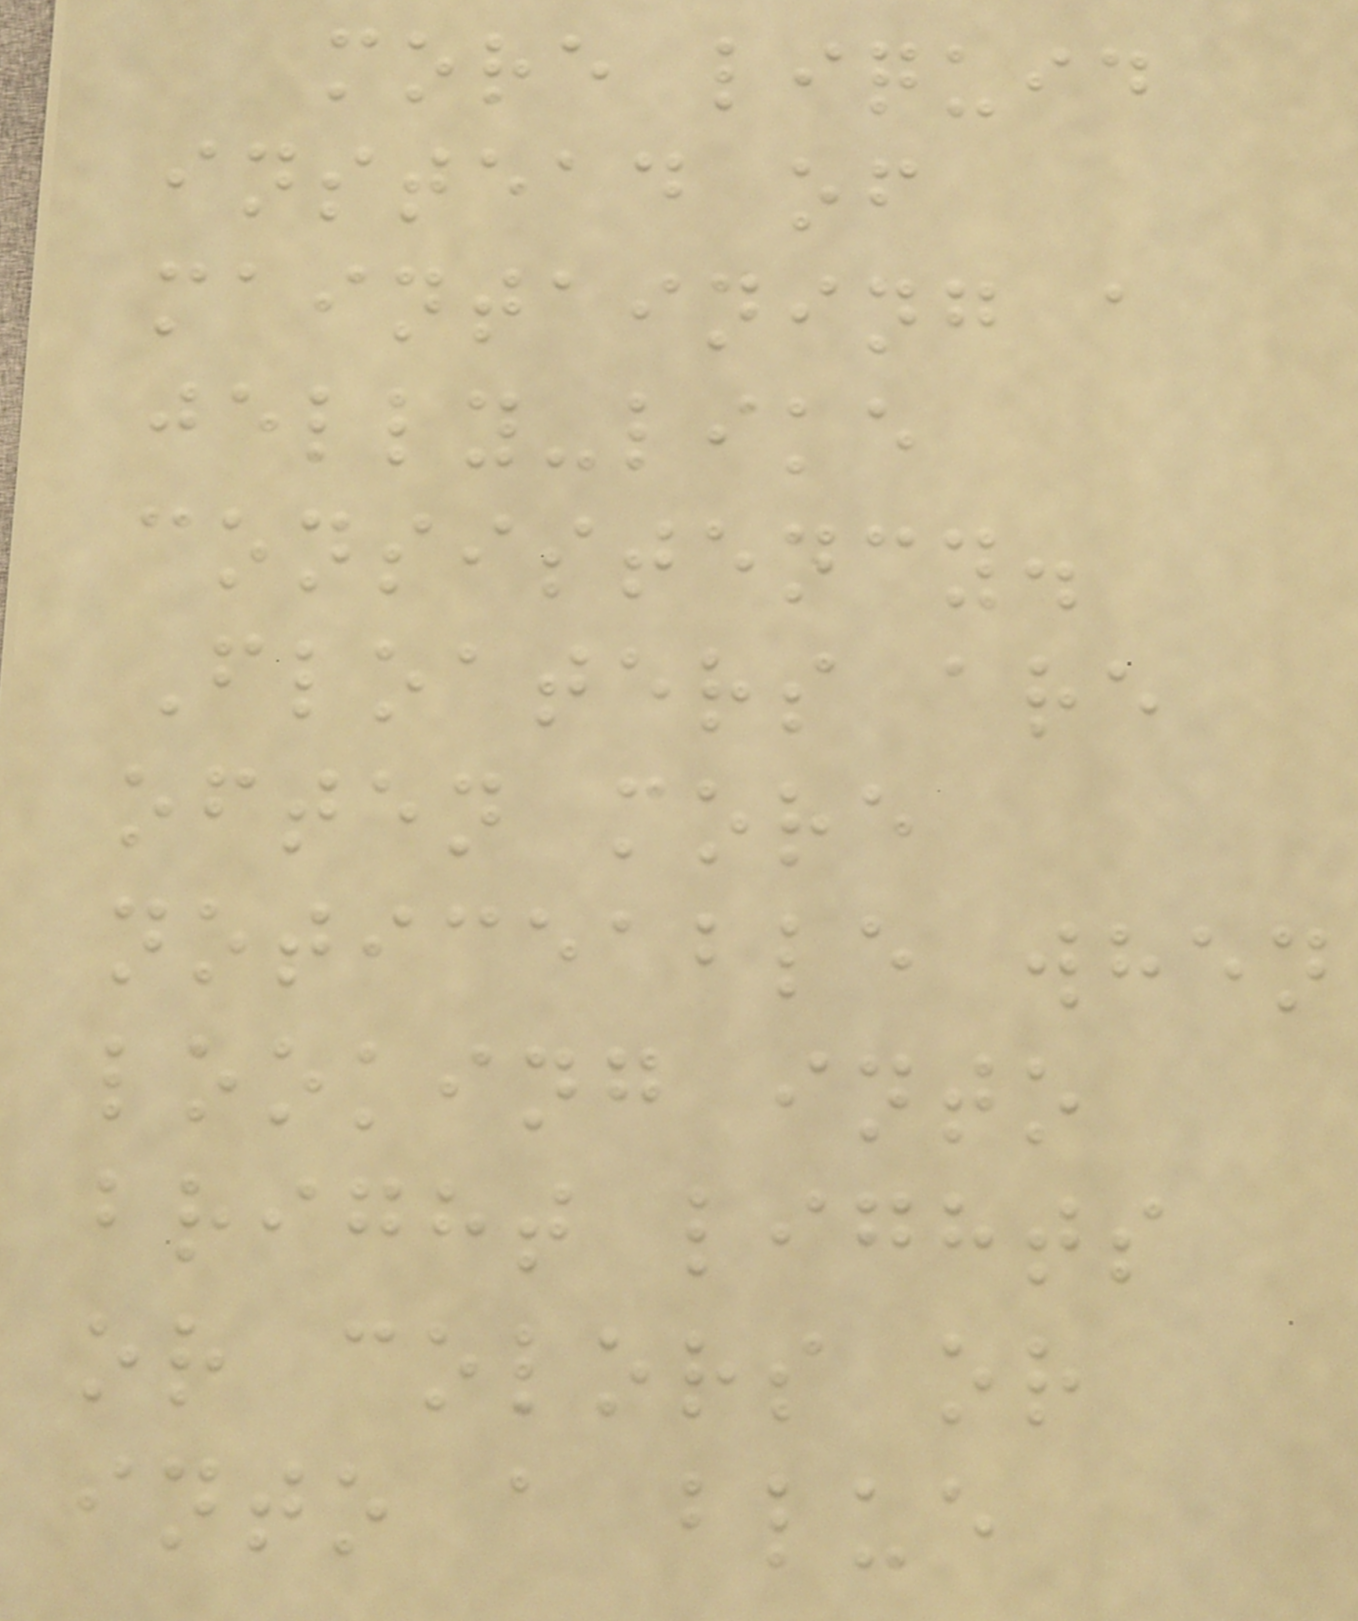more liquid
instead of
maintaining a
jelly-like
consistency.
Floaters are
often more
noticeable when
looking into
bright lights
or colors or
into a blue
